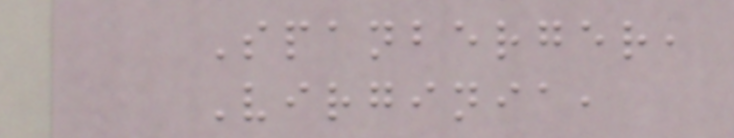Spanberger,
Virginia,
